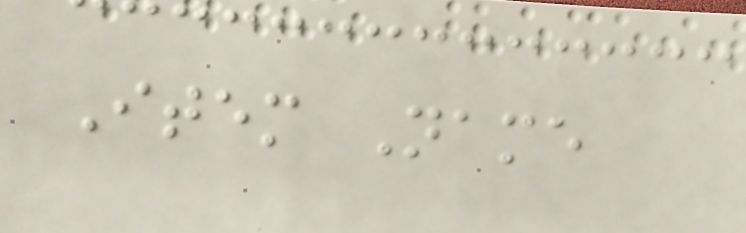Item Name
